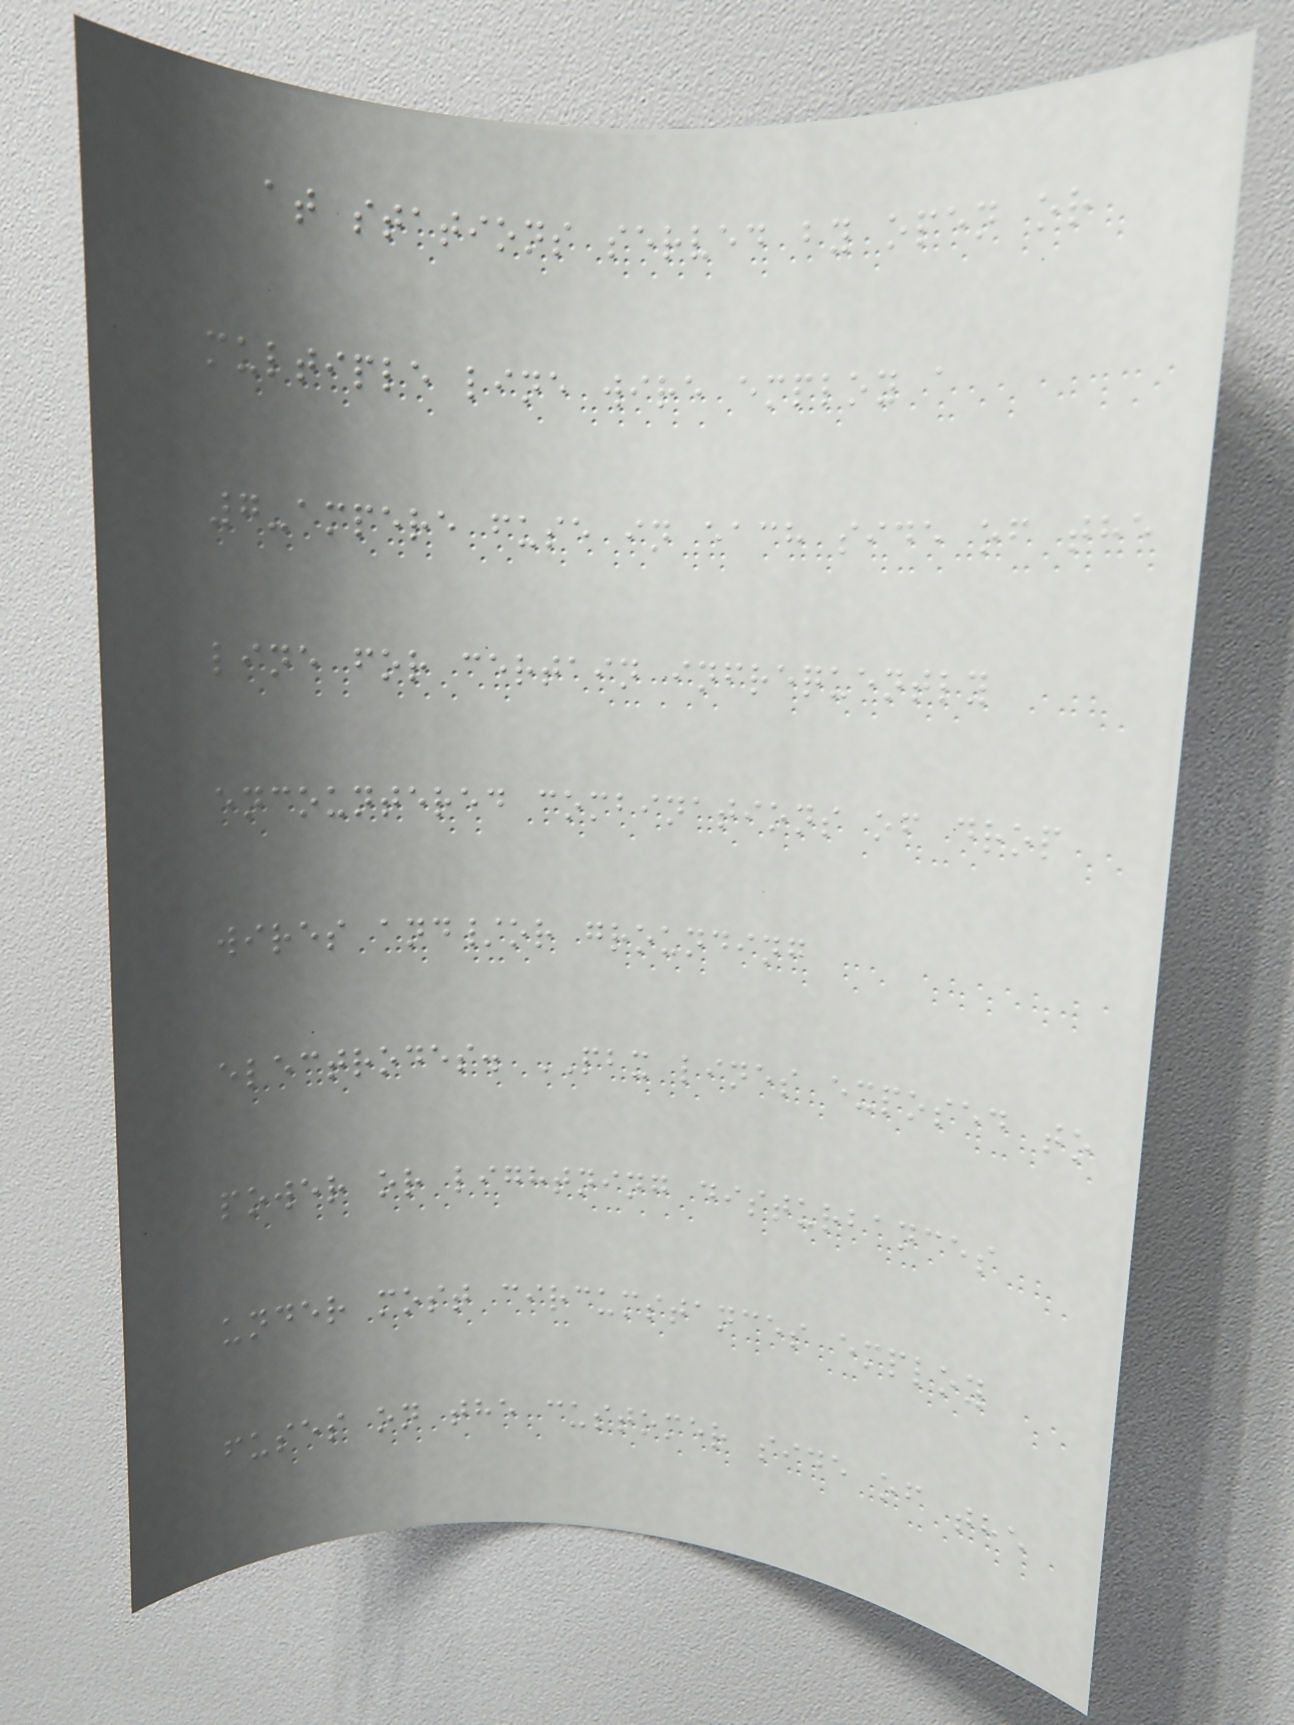at stations served by open or
multiple line wire employ a
7-ampere fuse in each side of the
line for certain infrequently
encountered combinations of drop
wires and/or grounding
electrodes. PBX lines exposed to
power or lightning disturbances
under most circumstances employ
fuses on the customer side of the
